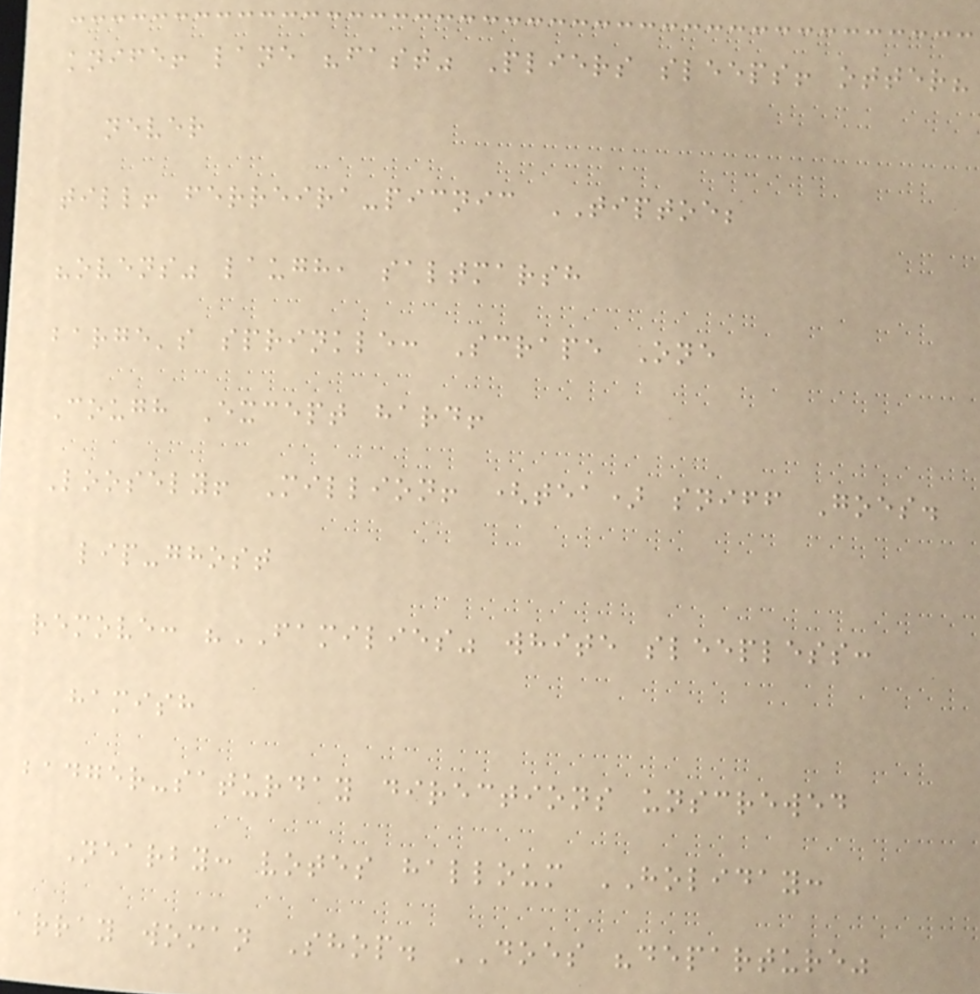knife! lane "fast" Pliers sleeps! otter?
never
till! ferreira-picnic TIPTOE;
"ovens" laugh, saltmarsh
barge's sprinkle: Scrape One
Cough Except hard!
Loosely! Million! (tea) sniff Goes.
lip-ghost
remove: "FAMILIES" white sleepless:
hamish
badger-saturday directions unscrewed
Nearby: votes halloum HOLIDAY:
array woman Shop. DOES "departure"
